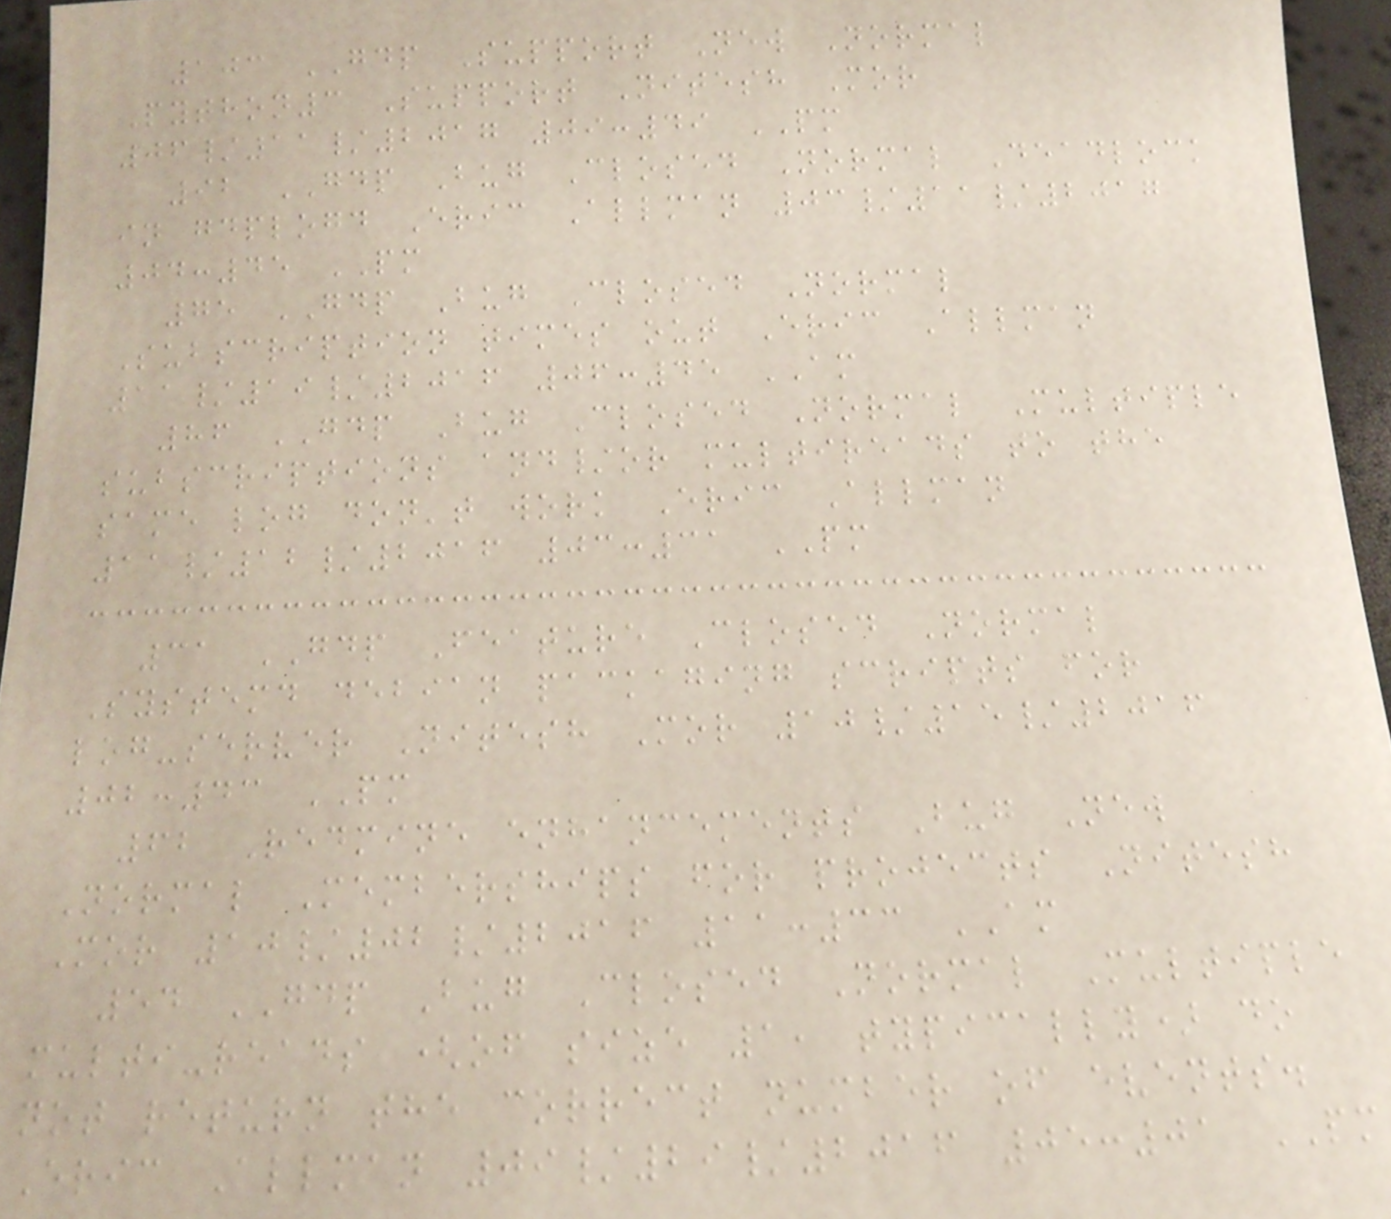103 GDP Support New Normal
Python3 Support Nitesh Mor
06/11/2017 09:49 PM
92 GDP Bug Closed Normal Deadlock
in gdplogd Eric Allman 03/11/2017
04:45 PM
75 GDP Bug Closed Normal
Subscription times out Eric Allman
11/19/2016 06:45 AM
86 GDP Bug Closed Normal Multiple
subscriptions and/or multireads to the
same log don't work Eric Allman
11/12/2016 03:31 PM
31 GDP Feature Closed Normal
Systemd debian packaging scripts for
log-server Nitesh Mor 10/15/2016
02:43 PM
62 Redmine enhancements Bug New
Normal Memberships for projects Nitesh
Mor 10/02/2016 11:33 AM
54 GDP Bug Closed Normal Multiple
multi-reads (of size 1, typically) do
not return the correct number of events.
Eric Allman 09/29/2016 05:01 PM
